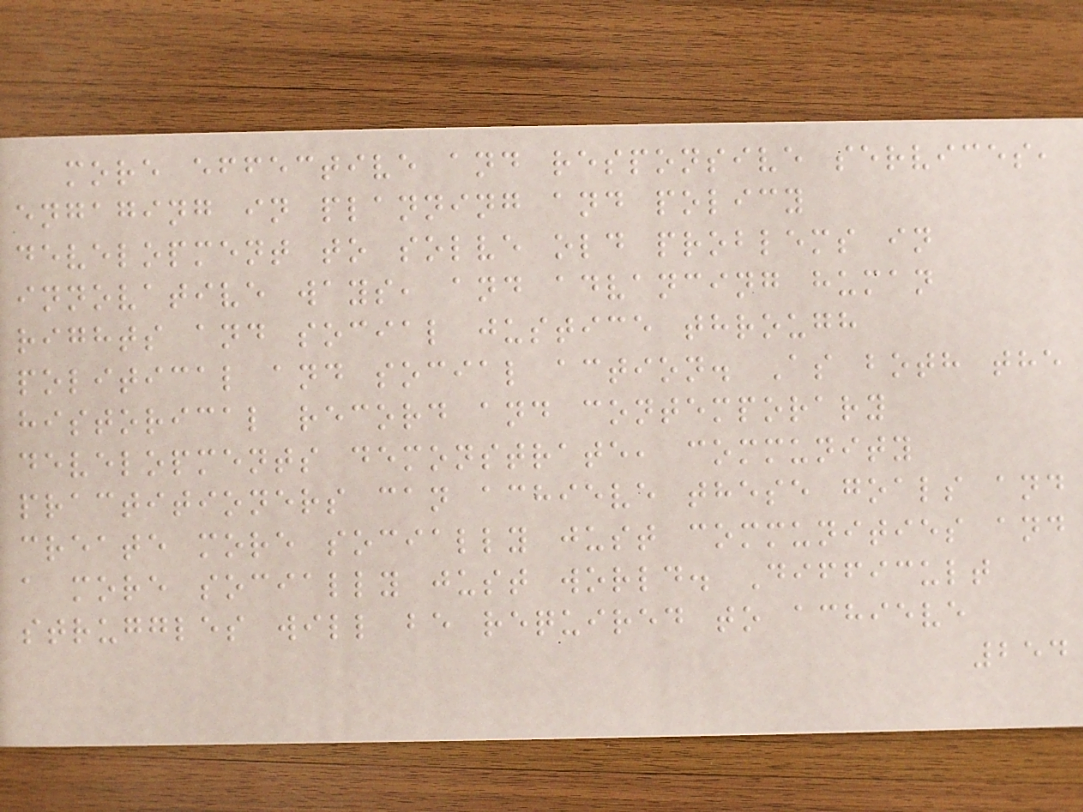more effective and responsive services,
engaging in planning and policy
development to solve old problems in
innovative ways, and advancing human
rights and social justice through
political and social action. As both the
historical record and contemporary
developments demonstrate, community
practitioners can achieve these goals and
create more socially just communities and
a more socially just world. Difficult
struggles will be required to achieve
254
